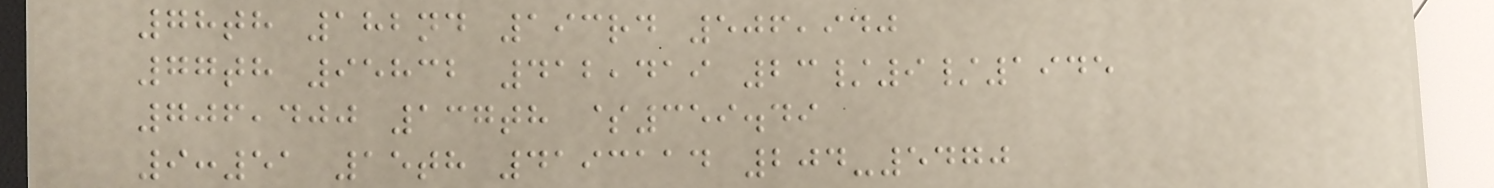78th 182nd 193rd 506,940
77th 95832 412,419 23/9/1945
706,400 137th $359.49
9:51 15th 4193114 204-5470
